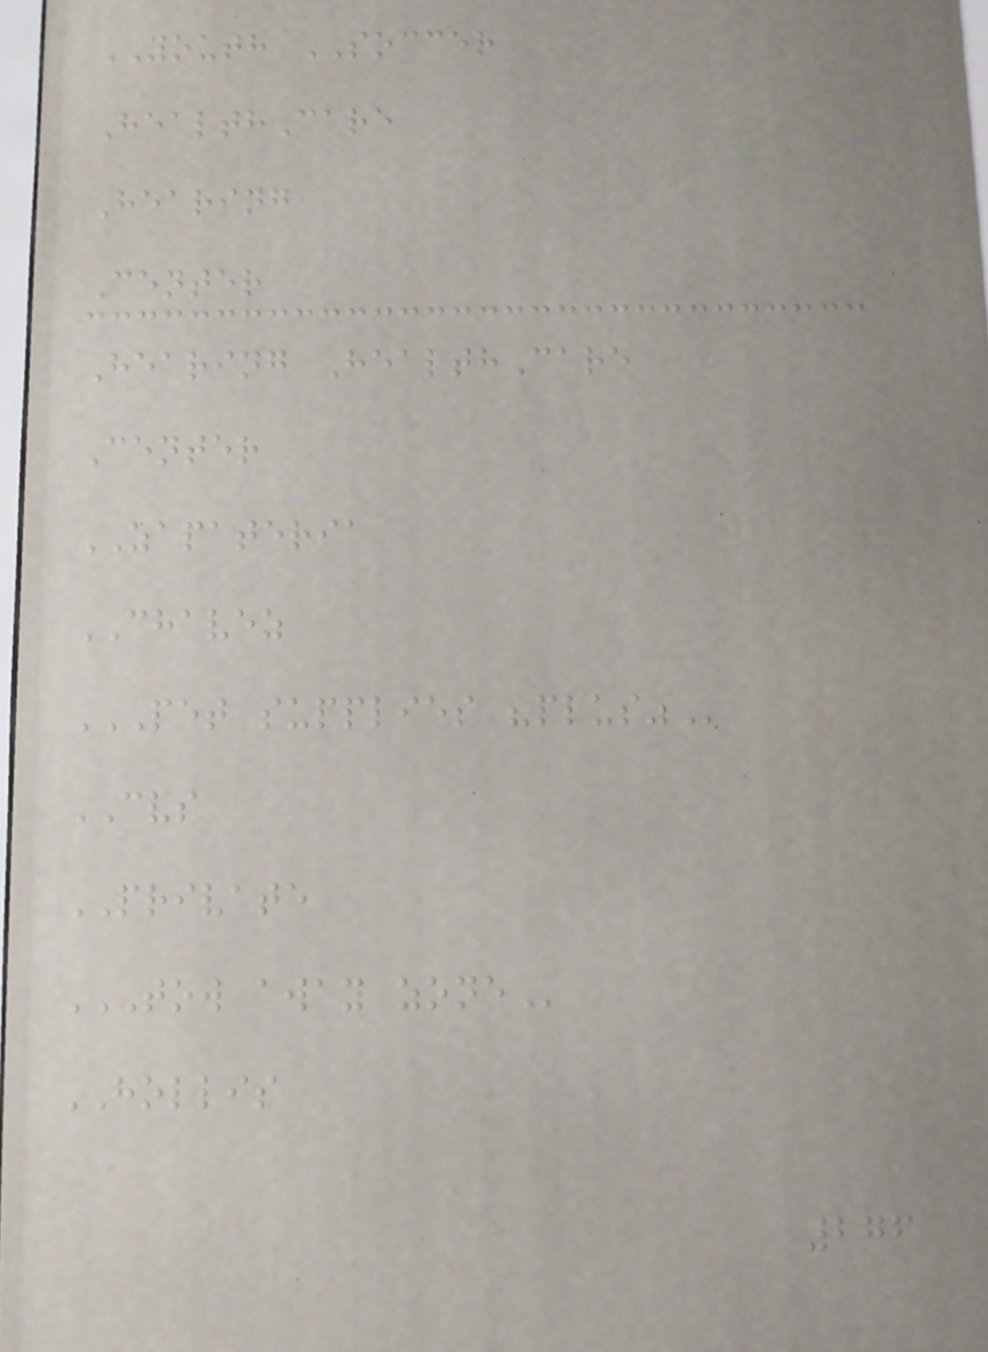YOUTH SOCCER
HealthCare
Hearing
Center
Hearing HealthCare
Center
ZAPATERIA
CHAVEZ
PET SUPPLIES "PLUS"
CVS
PRIVATE
TOW AWAY ZONE
HOLLIS
276
